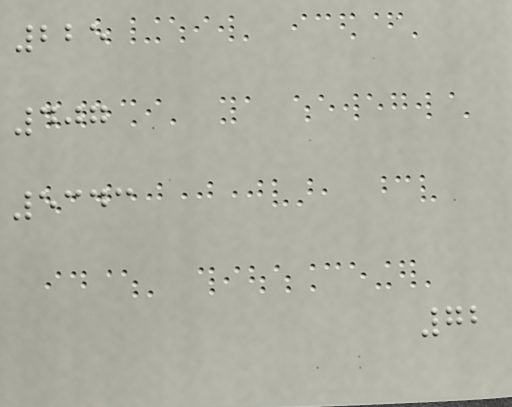225
407
5343
72
